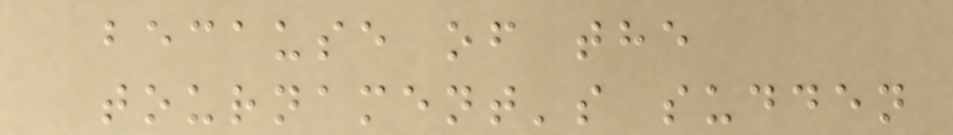because of the
tournament's sudden
